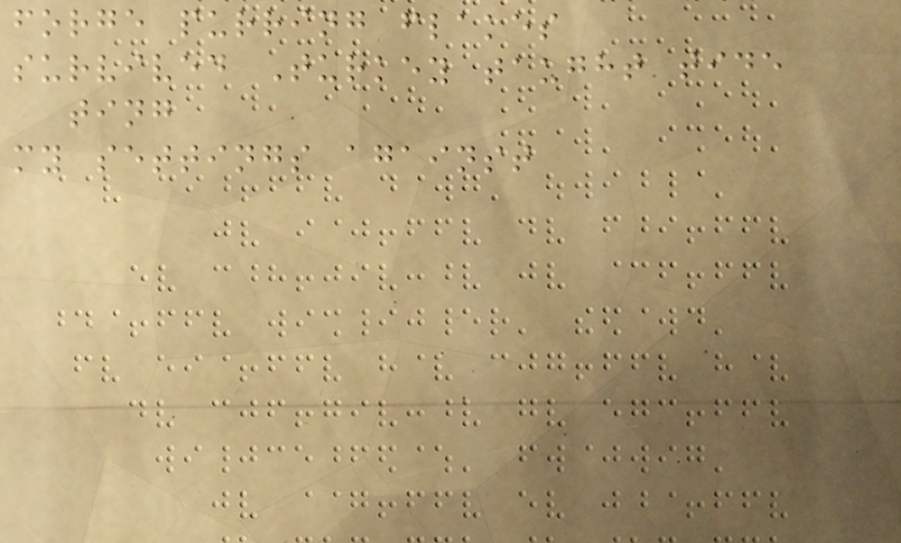forge purring flakes
survived Turkey taught tide
ting
my settings against
